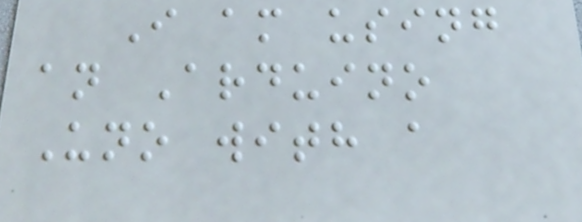I am using
an Arduino
Uno with a
